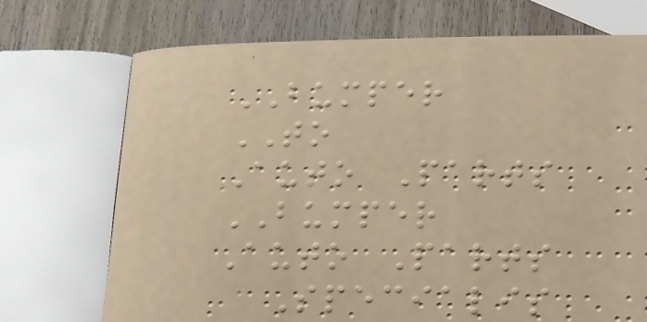BUMPER
TO
Auto Parts
BUMPER
Auto Parts
Specialis
